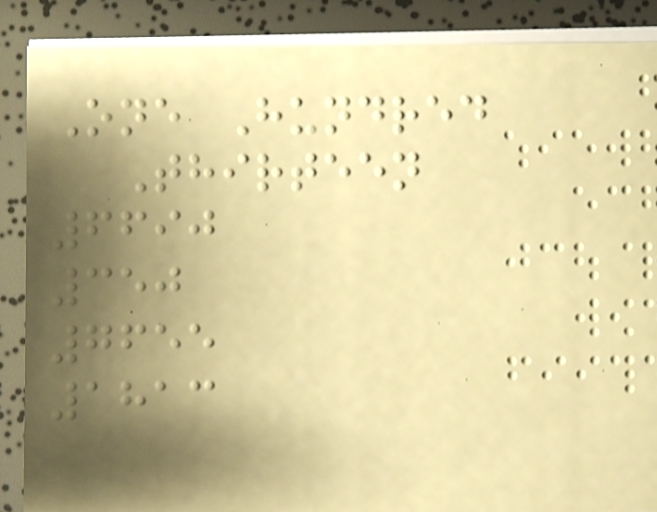One Hundred
Thirteen
6690
350
7655
1813
